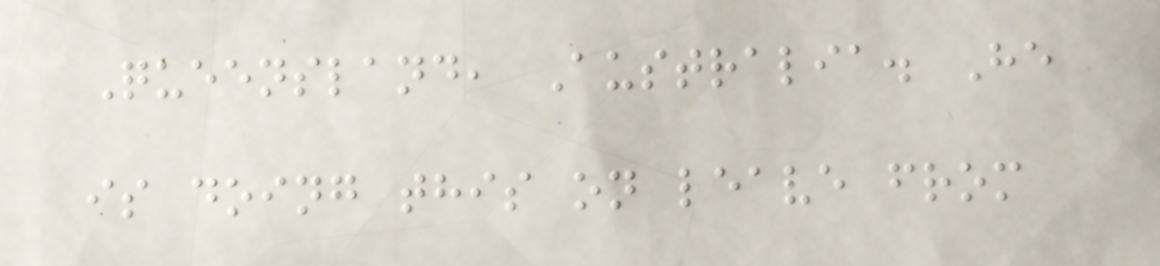Queensland, Australia. He
is doing this on leave from
